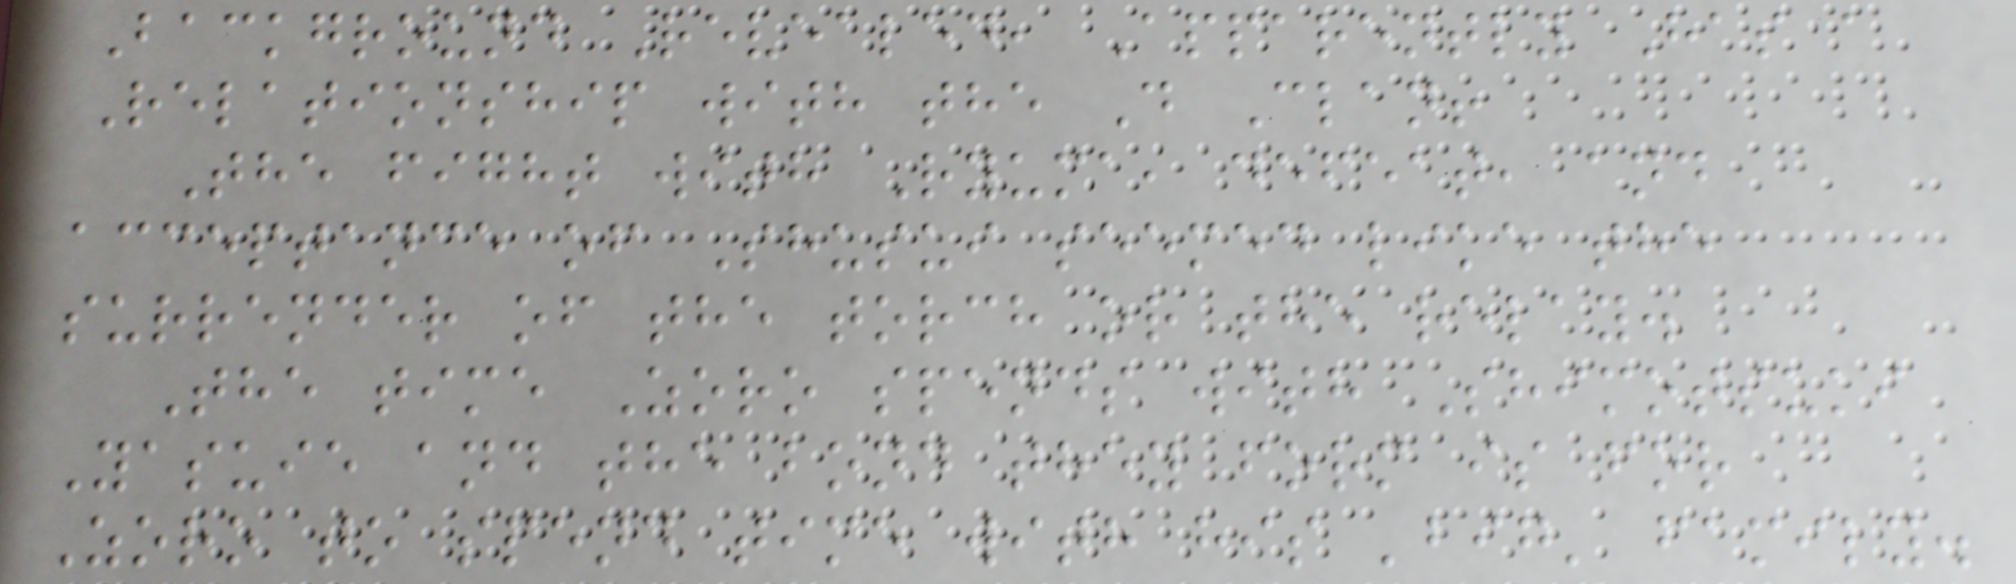Background Revealed, Apparently Has a
Relationship with the D Clan!
The fight with Ryuma, defeat, and
acceptance of Shusui seemed like the
surrender of the torch or the relay.
The time Zoro spends with Shimotsuki
Yasuie and the bond they form is for
Zoro to spend time with his 'big' family.
